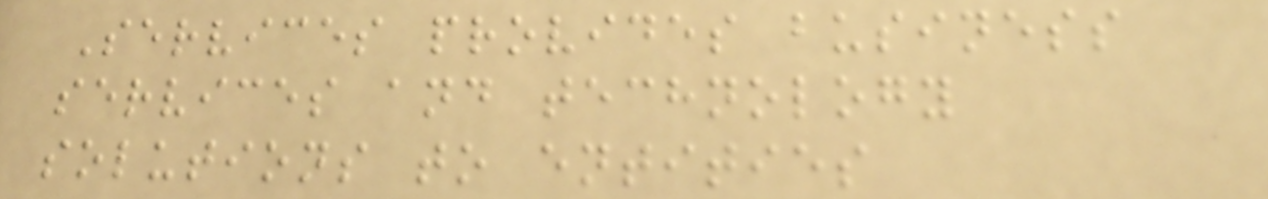Services provides business
services and technology
solutions to entities
